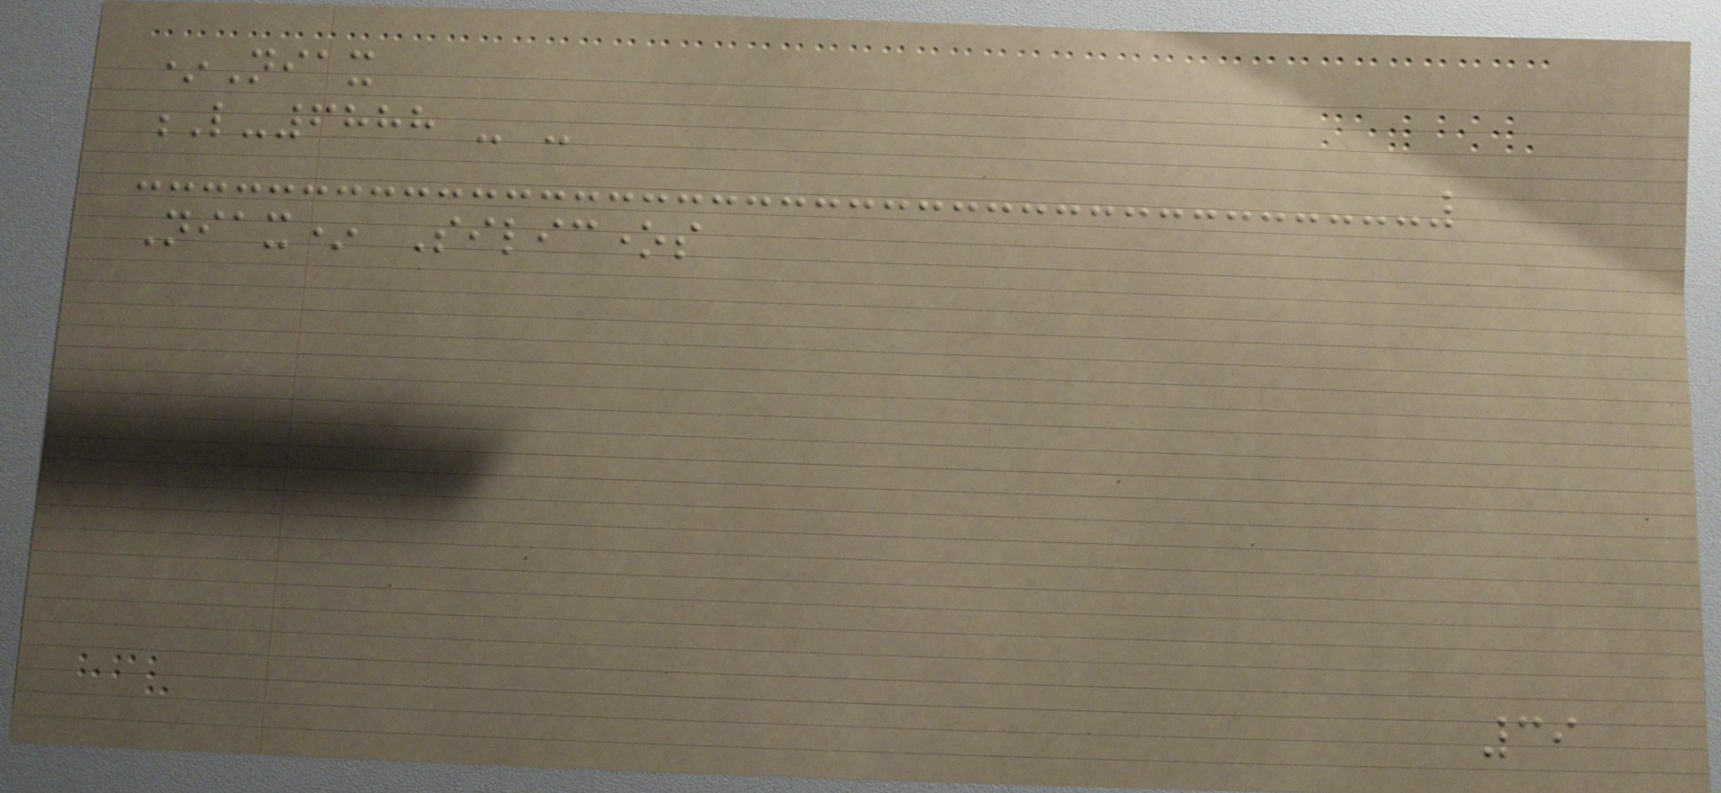*Niax
L-6888 - -
Niax* Silicones
39
